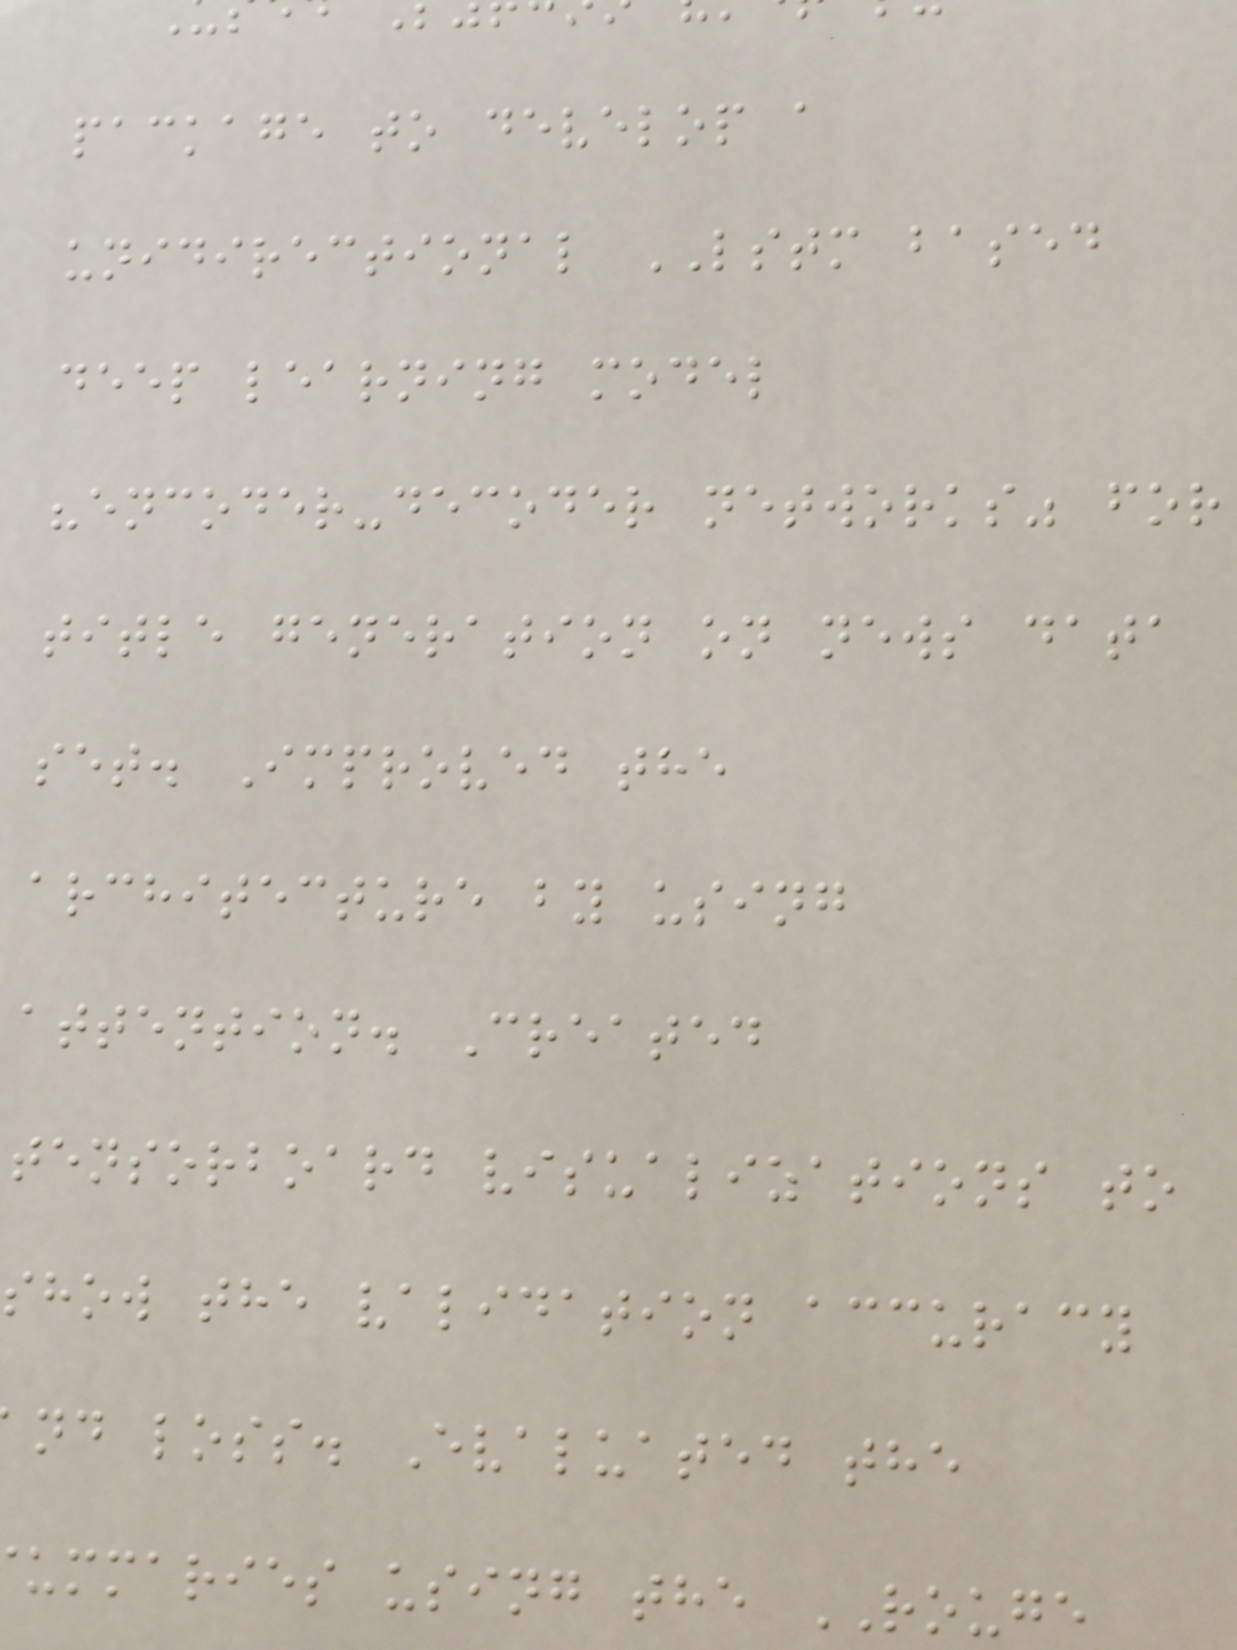package to develop a
unidirectional LSTM based
deep learning model
"encoder-decoder networks" for
title generation on news data
set. Improved the
architecture by using
attention. Created
tensorboard visualizations to
show the validation accuracy
nd loss. Evaluated the
ummaries using the ROUGE
